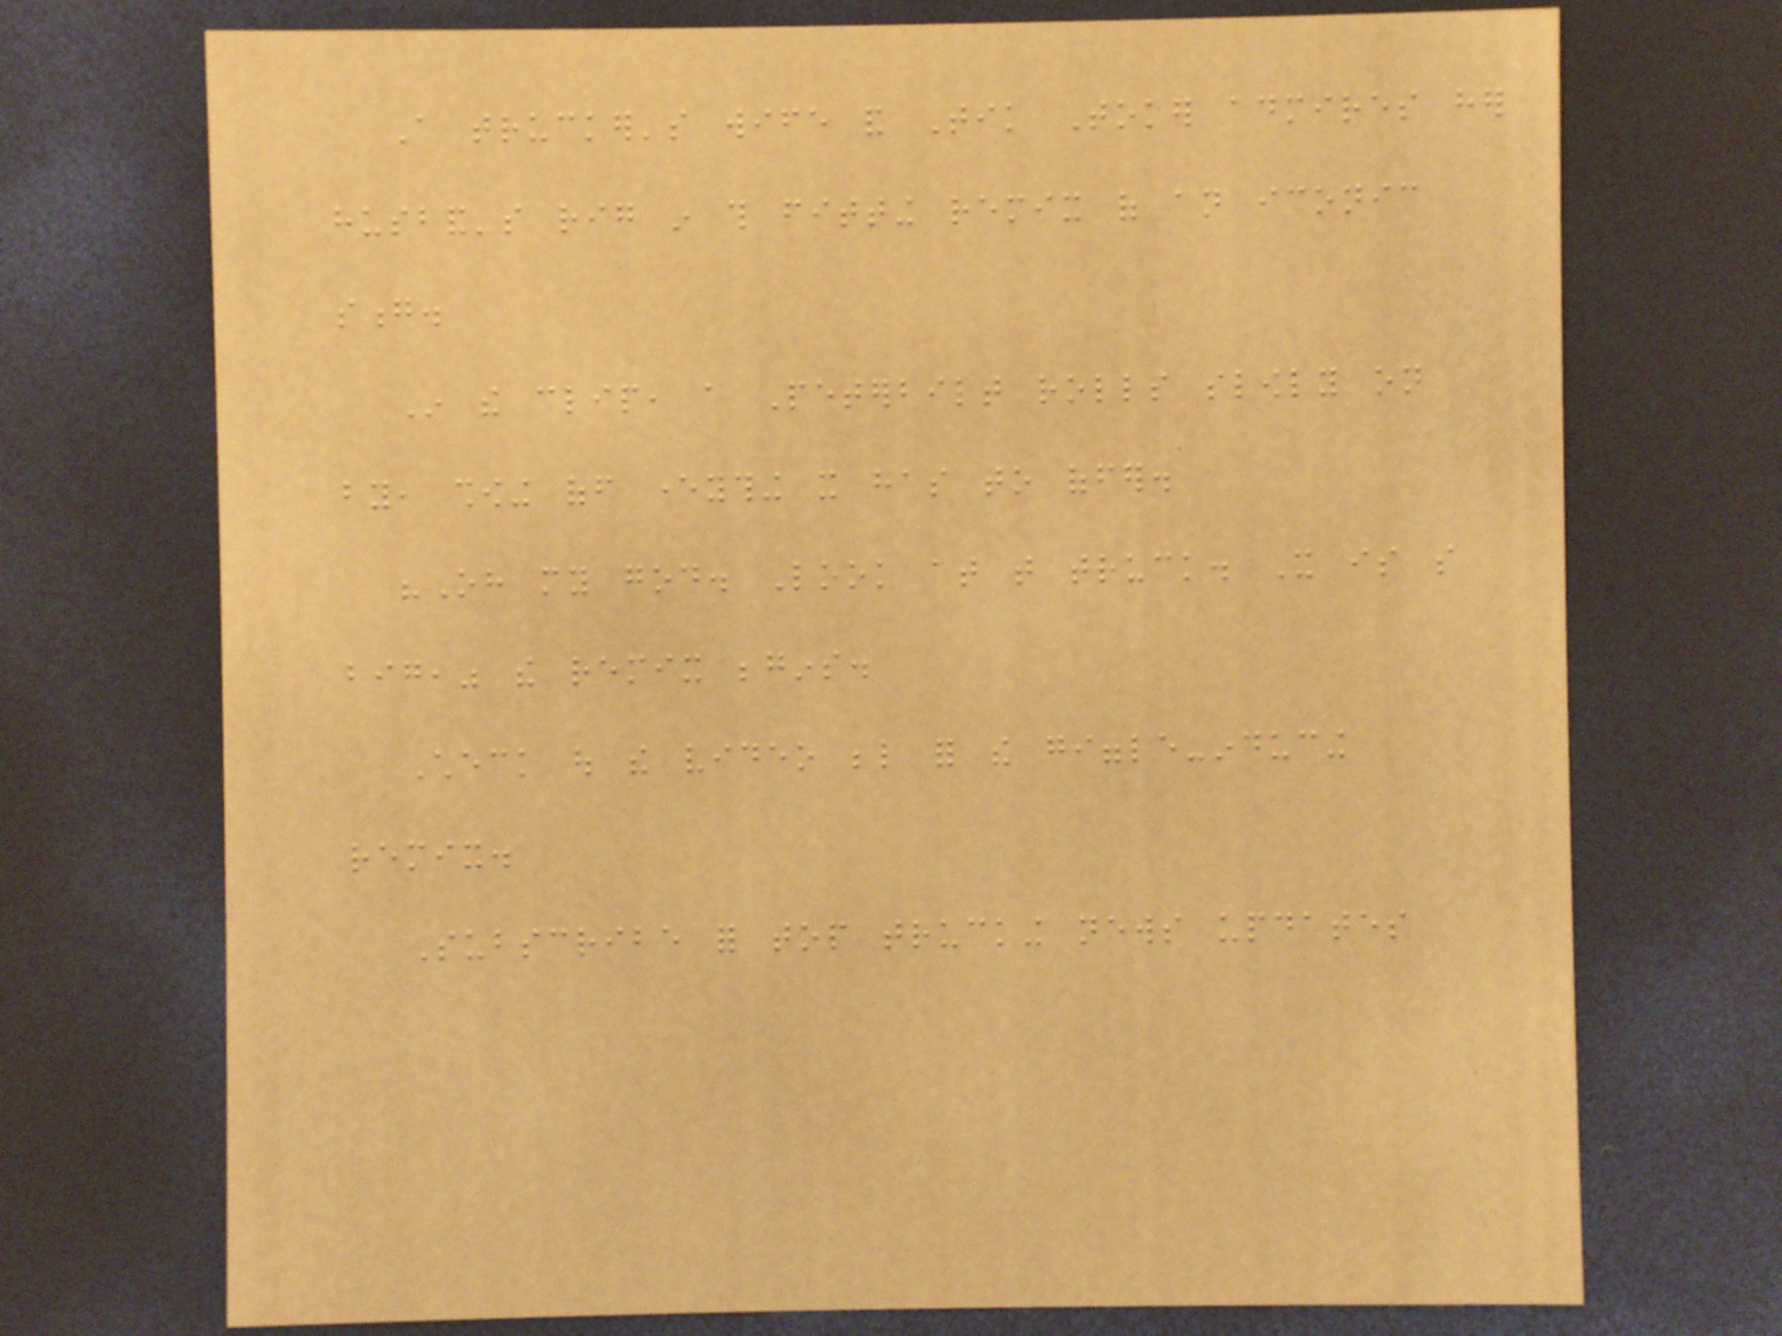A trucker's wife and Tik Toker admires her
husband's rig in this fitting remix of an iconic
song.
In the clip, a Peterbilt rolls slowly on
by, showing off everything it has to offer.
"Oh my god. Look at that truck. It is so
big," the remix begins.
Check out the video below for the giggle-inducing
remix.
Subscribe for top trucking news updates
